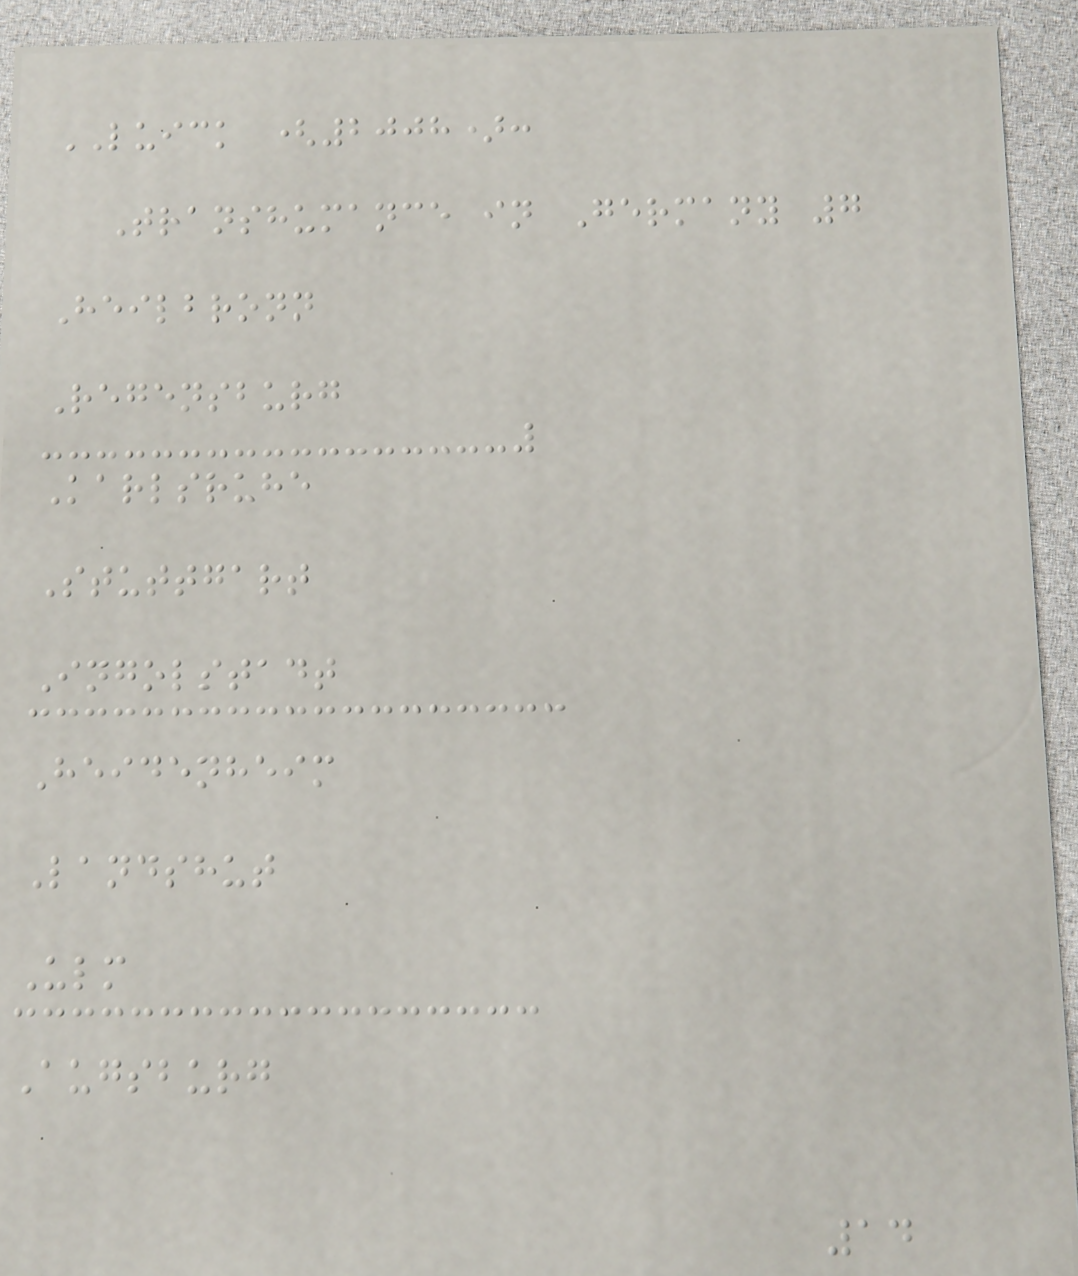LUICK (2008):
Transhumance in Germany 7
Heilbronn
Regensburg
Karlsruhe
Stuttgart
Ingolstadt
Heidenheim
Landshut
Ulm
Augsburg
14
